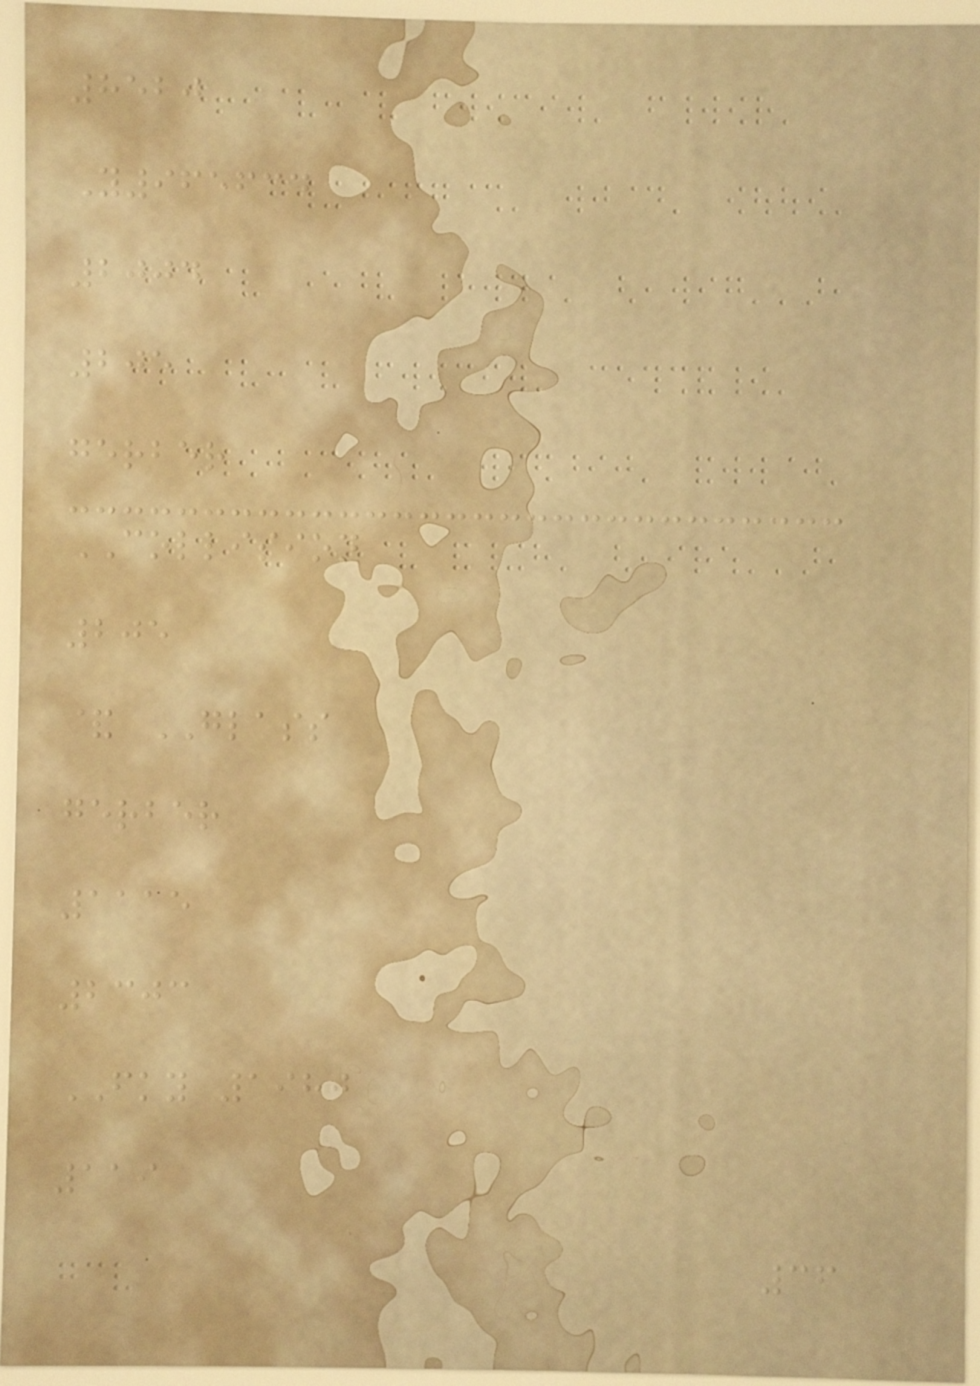8520
Y965634
2004
205
gerber
COLLISION
205
& GLASS
gerber
1115
2303
FKY 1980
119
36
